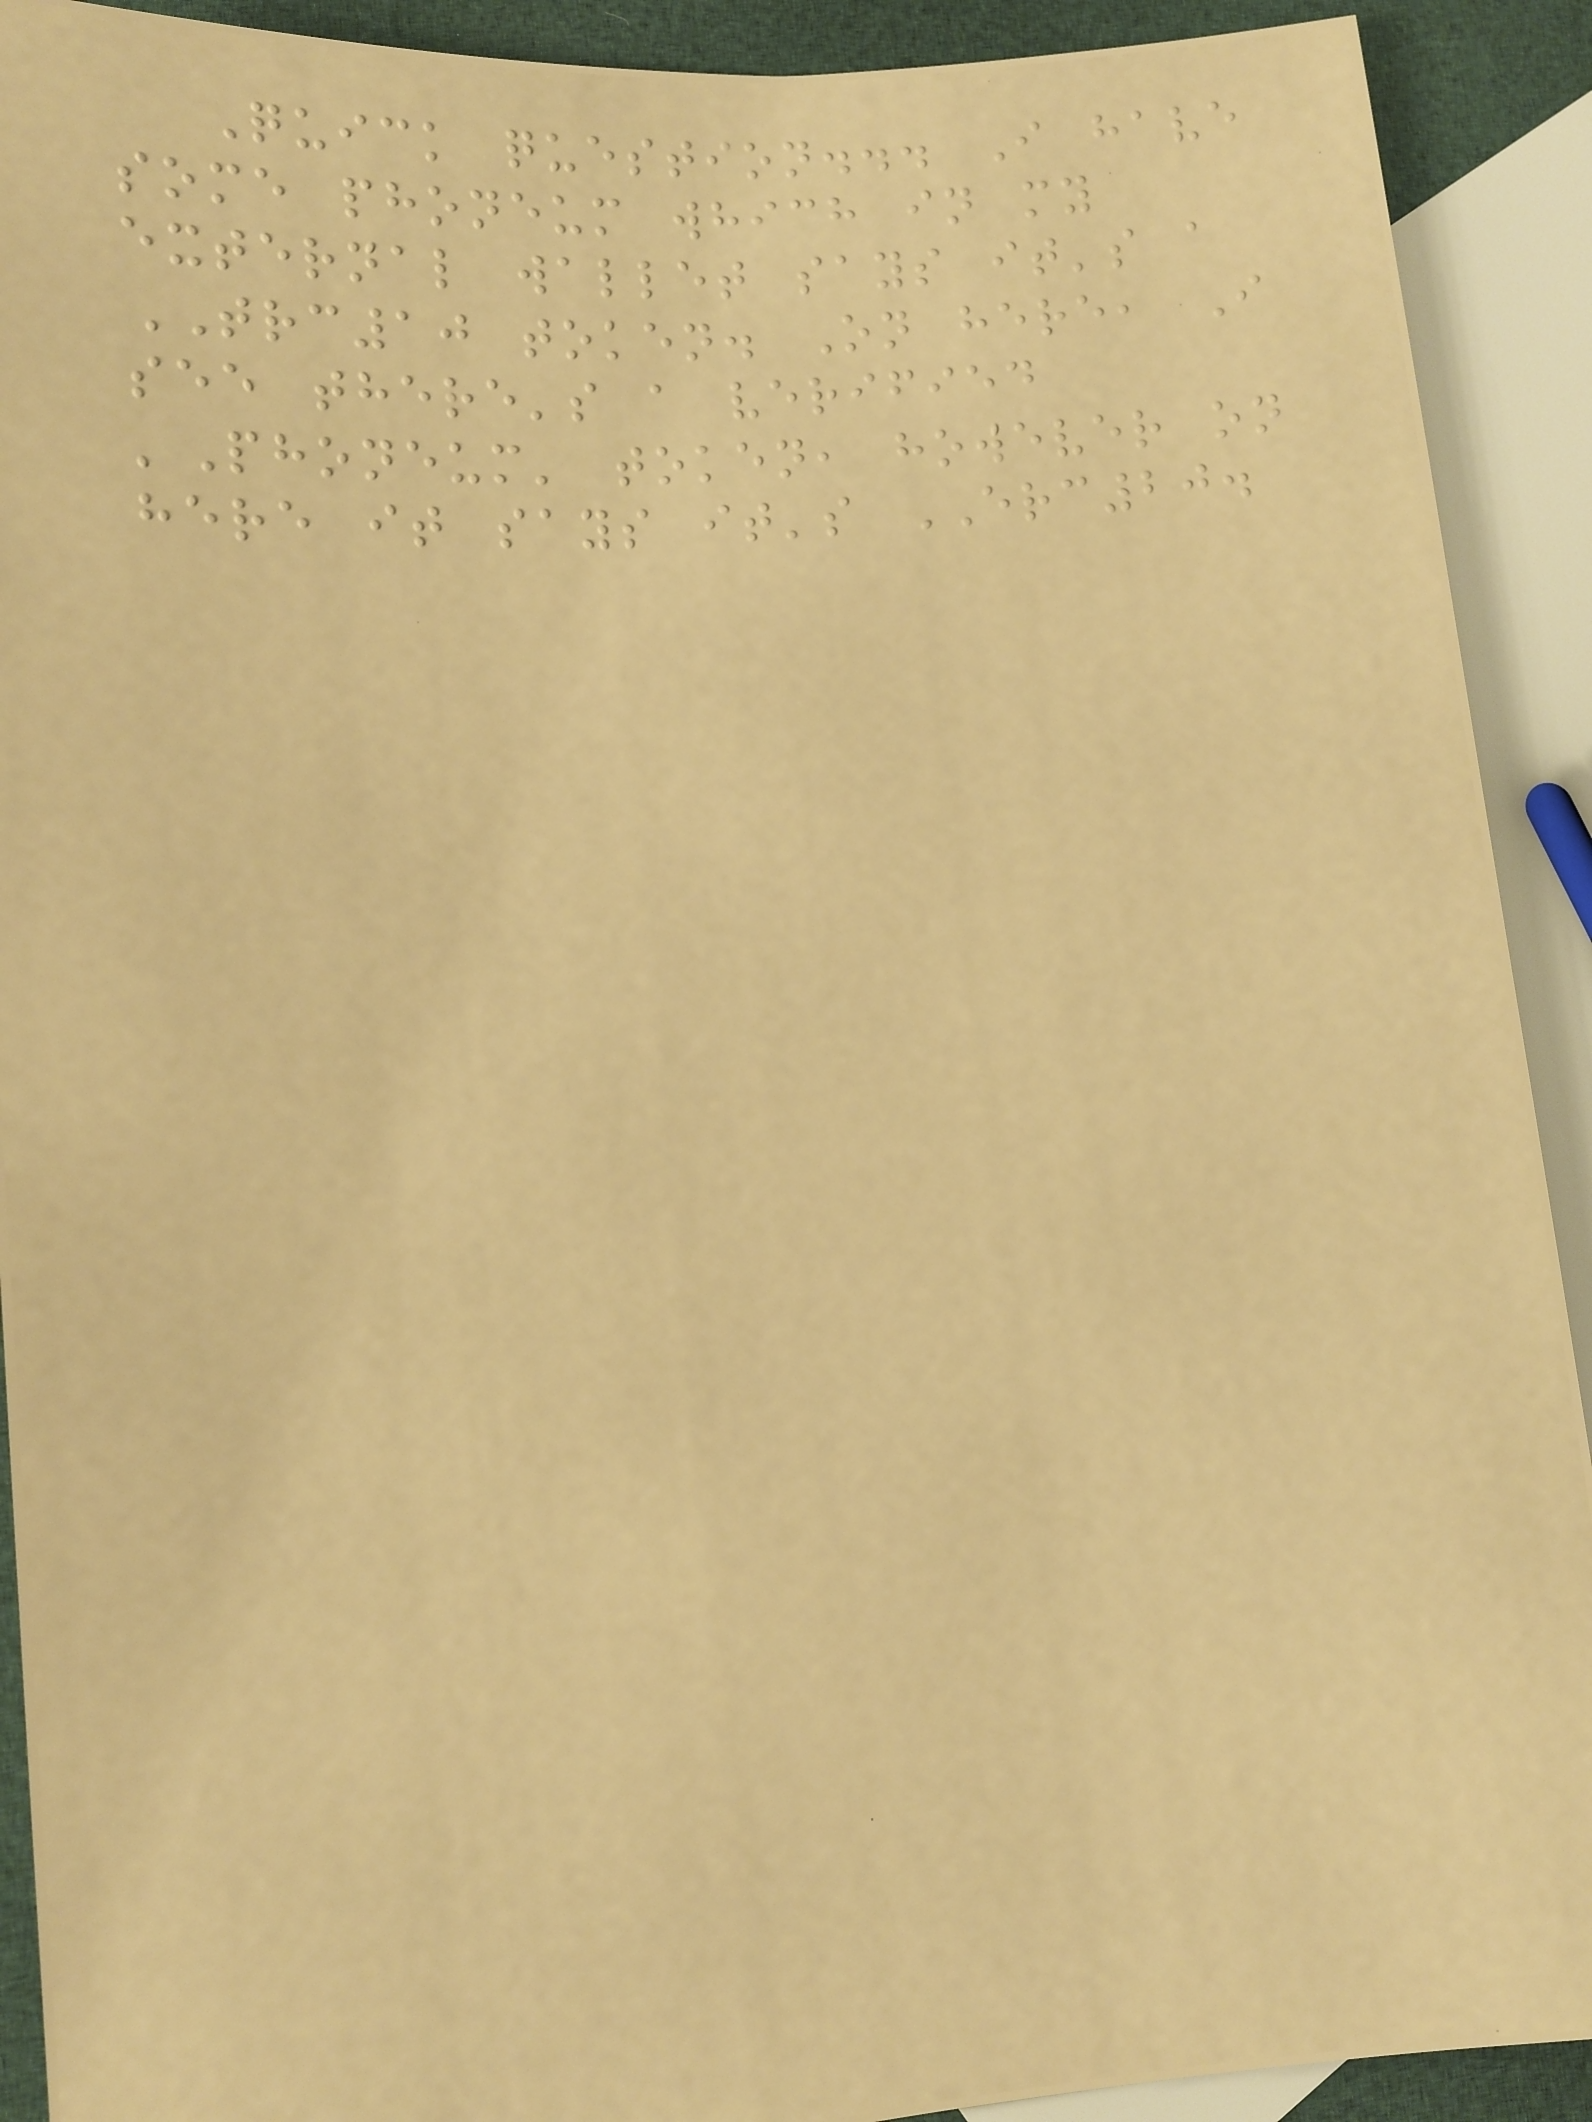Quick question... I have
some phoneum which in my
external wallet says it's a
TRC10 token. On here, I
see there's a verified
'Phoneum' token, however on
here it says it's ERC20.
